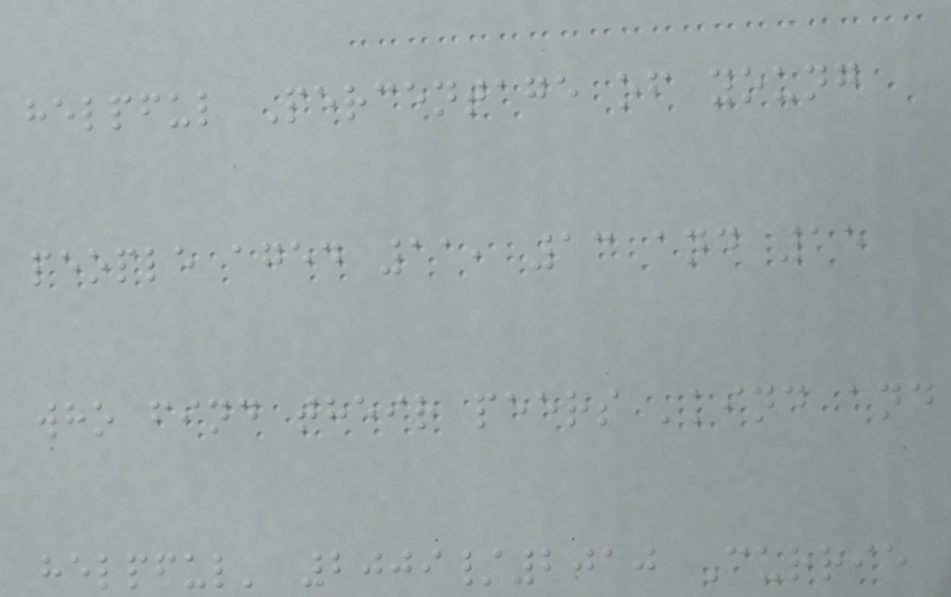helpful Percentage of young
people aged 11, 13 and 15
who find their peers 'kind and
helpful' 2009/2010 Currie
